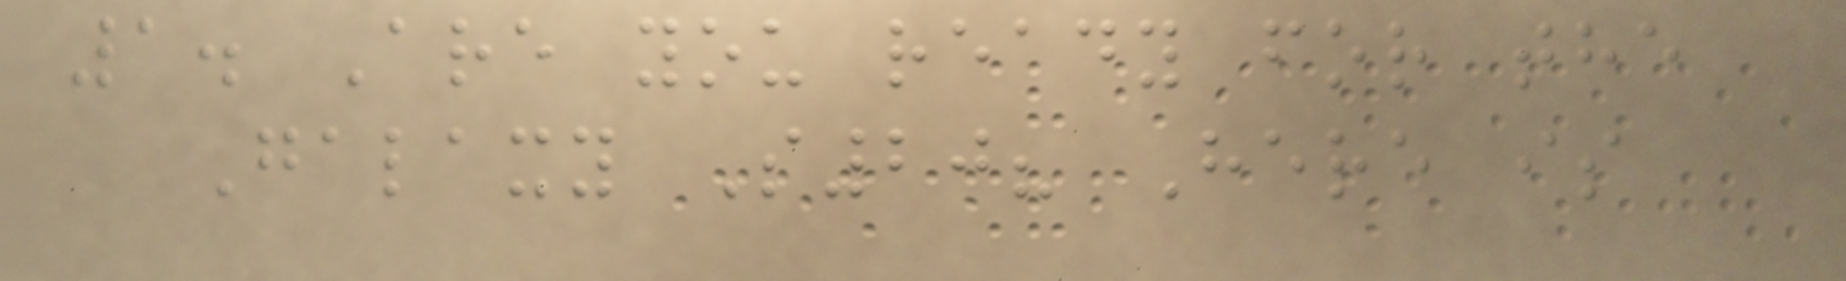1. Are you ready for the
Galaxy S20? Here is
